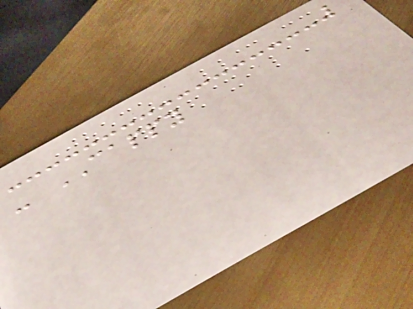- CAPPY
